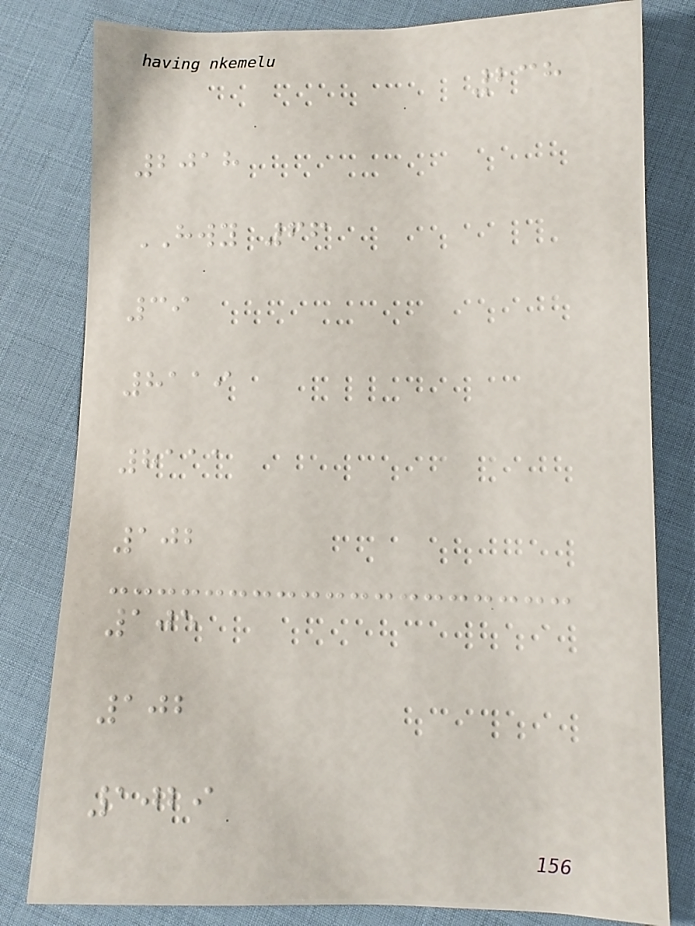238
2018
HWY 66
39
8119
8111
102
105
102
1029
